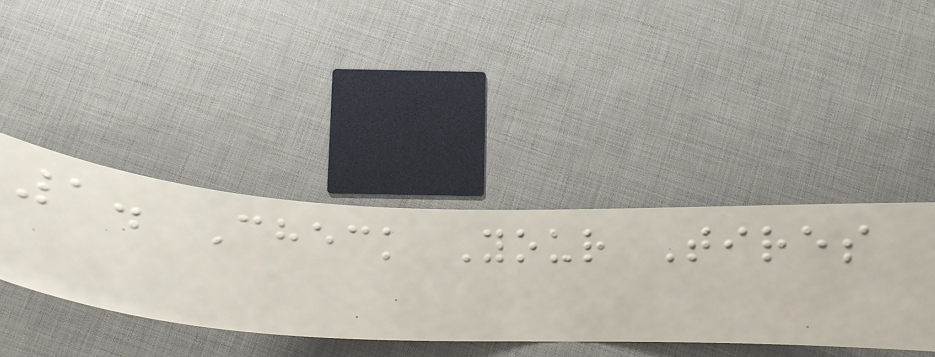1. Check Your Tires
